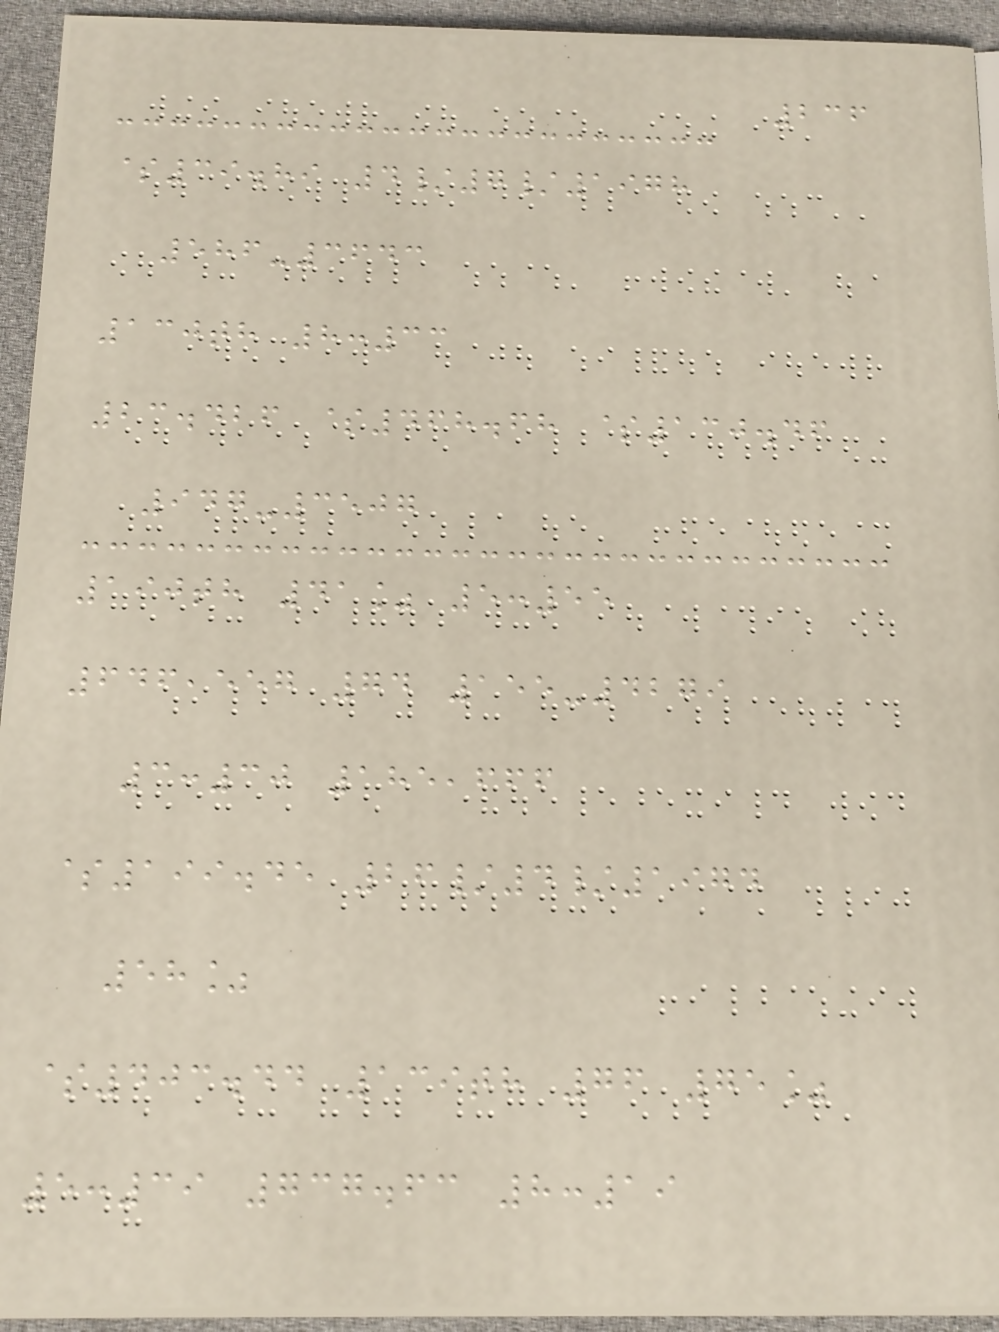236
$39.89 4/7/1978
586-3643
130th 8:33
23.426 $468.68 $130.46
947-3507
190th 41% 5:55
646,557 74 155-4279
3:30 185,666
$199.45 26/4/1974
58%
$403.44 139th 76 75%
5:39 737.63 8:19
